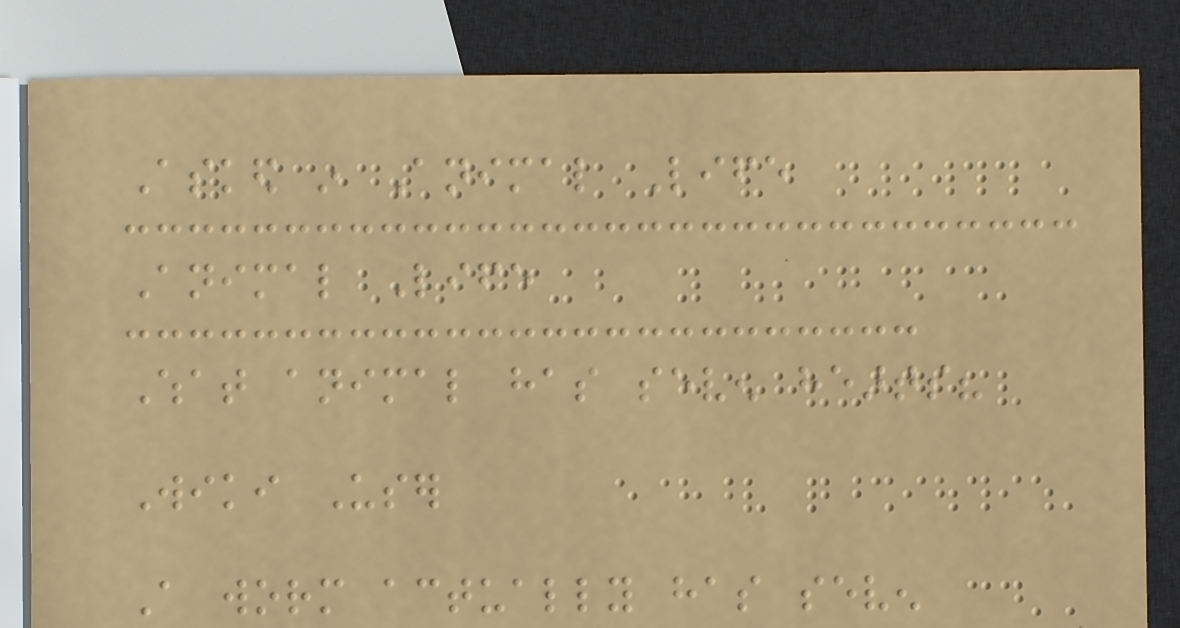Asked in Animal Life
Animal Life
What animal has seven hearts?
Wiki User
A worm actually has seven
